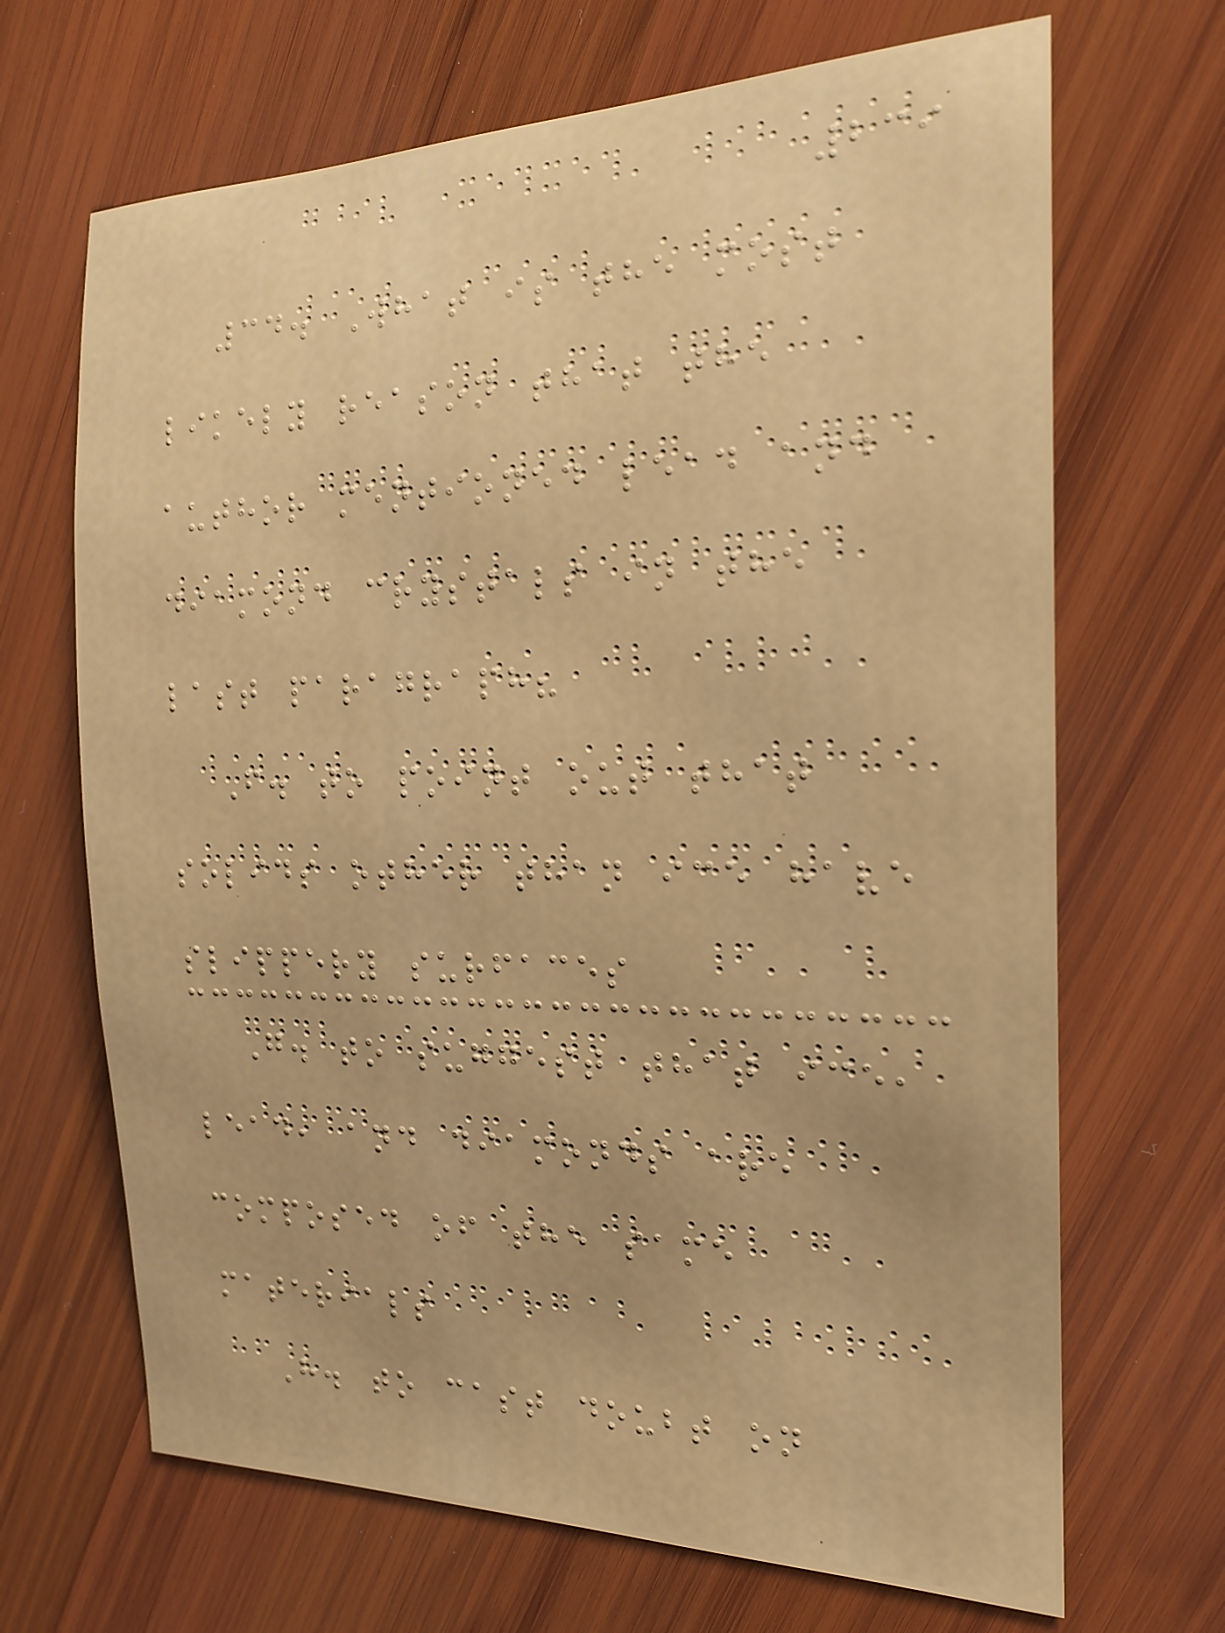239
34. What is the most
likely reason that the
author mentioned lead and
diamond crystals in the
last paragraph?
F. to point out that
solids other than ice have
slippery surfaces
G. to suggest that ice,
lead, and diamonds are
composed of the same
materials
H. to cast doubt on
